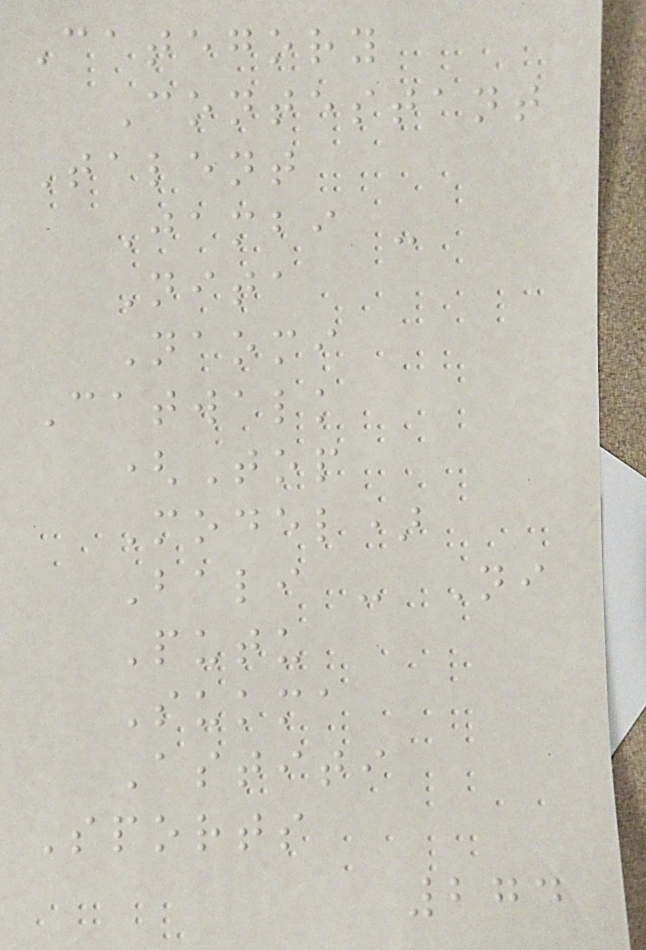Category
Contestant
Talent
Jambi -
Nita
Naomi
Catwalk
(Top
Model)
Bali - Ni
Putu
Sukma
Astiti
Sports
274
